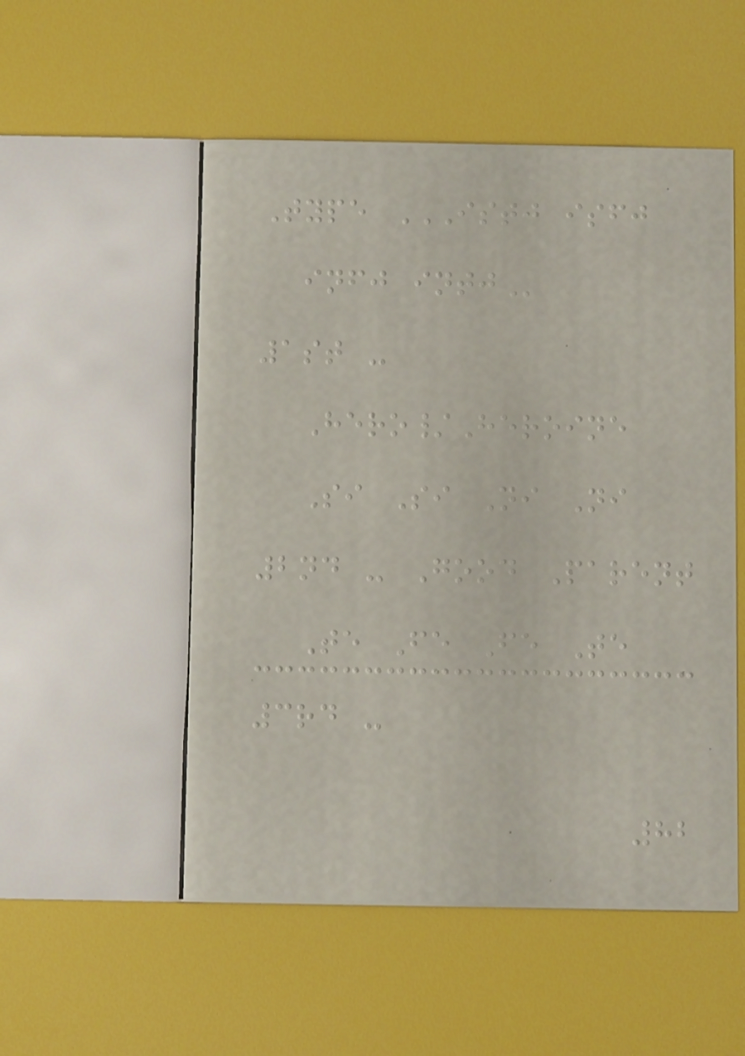Type ISTJ ISFJ
INFJ INTJ
1st -
Hero/Heroine
Si Si Ni Ni
2nd - Good Parent
Te Fe Fe Te
3rd -
82
